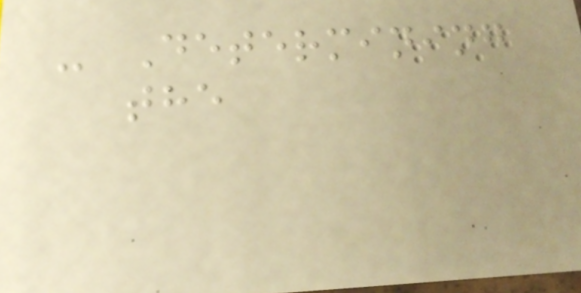- Determining
the
